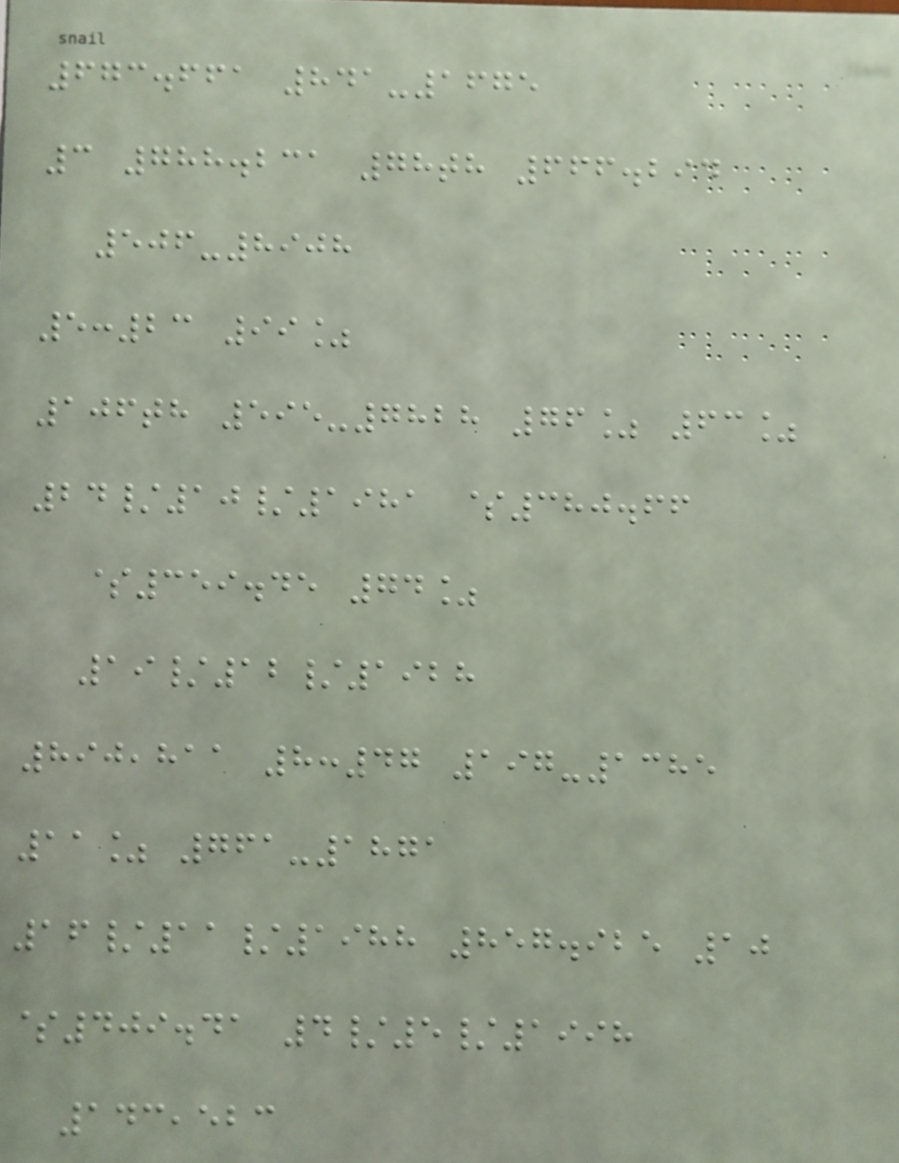673.661 841-1675
3 788.231 78th 666.294
506-8908
5:23 99%
106th 595-7828 76% 63%
24/10/1981 $380.66
$359.45 74%
19/12/1928
890,811 8:47 197-1385
11% 761-1871
16/11/1988 857.925 10
$409.41 4/5/1998
143,523
